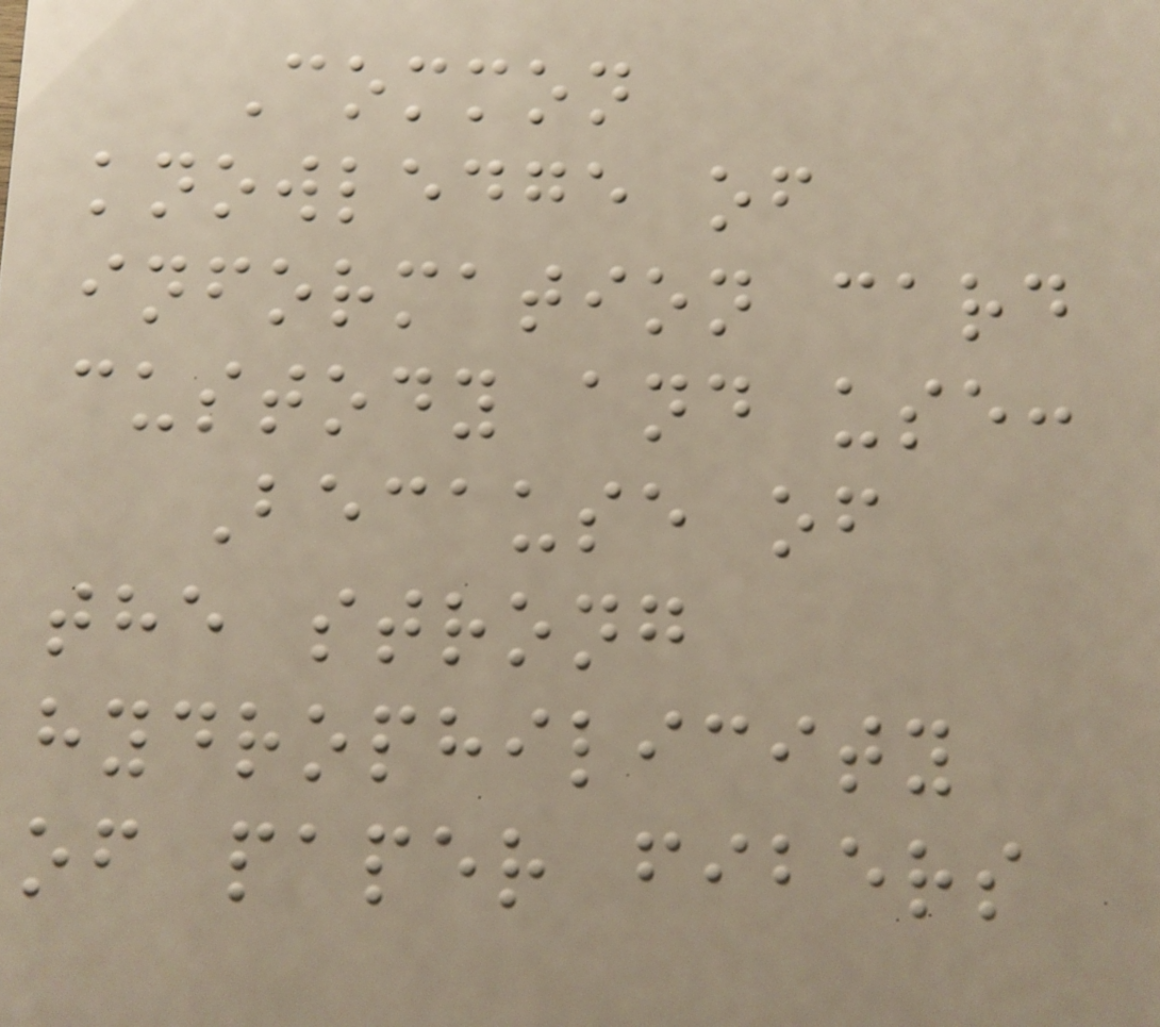Common
knowledge of
information card
custody and use:
Because of
the strong
hydrophilicity
of paper fibers
